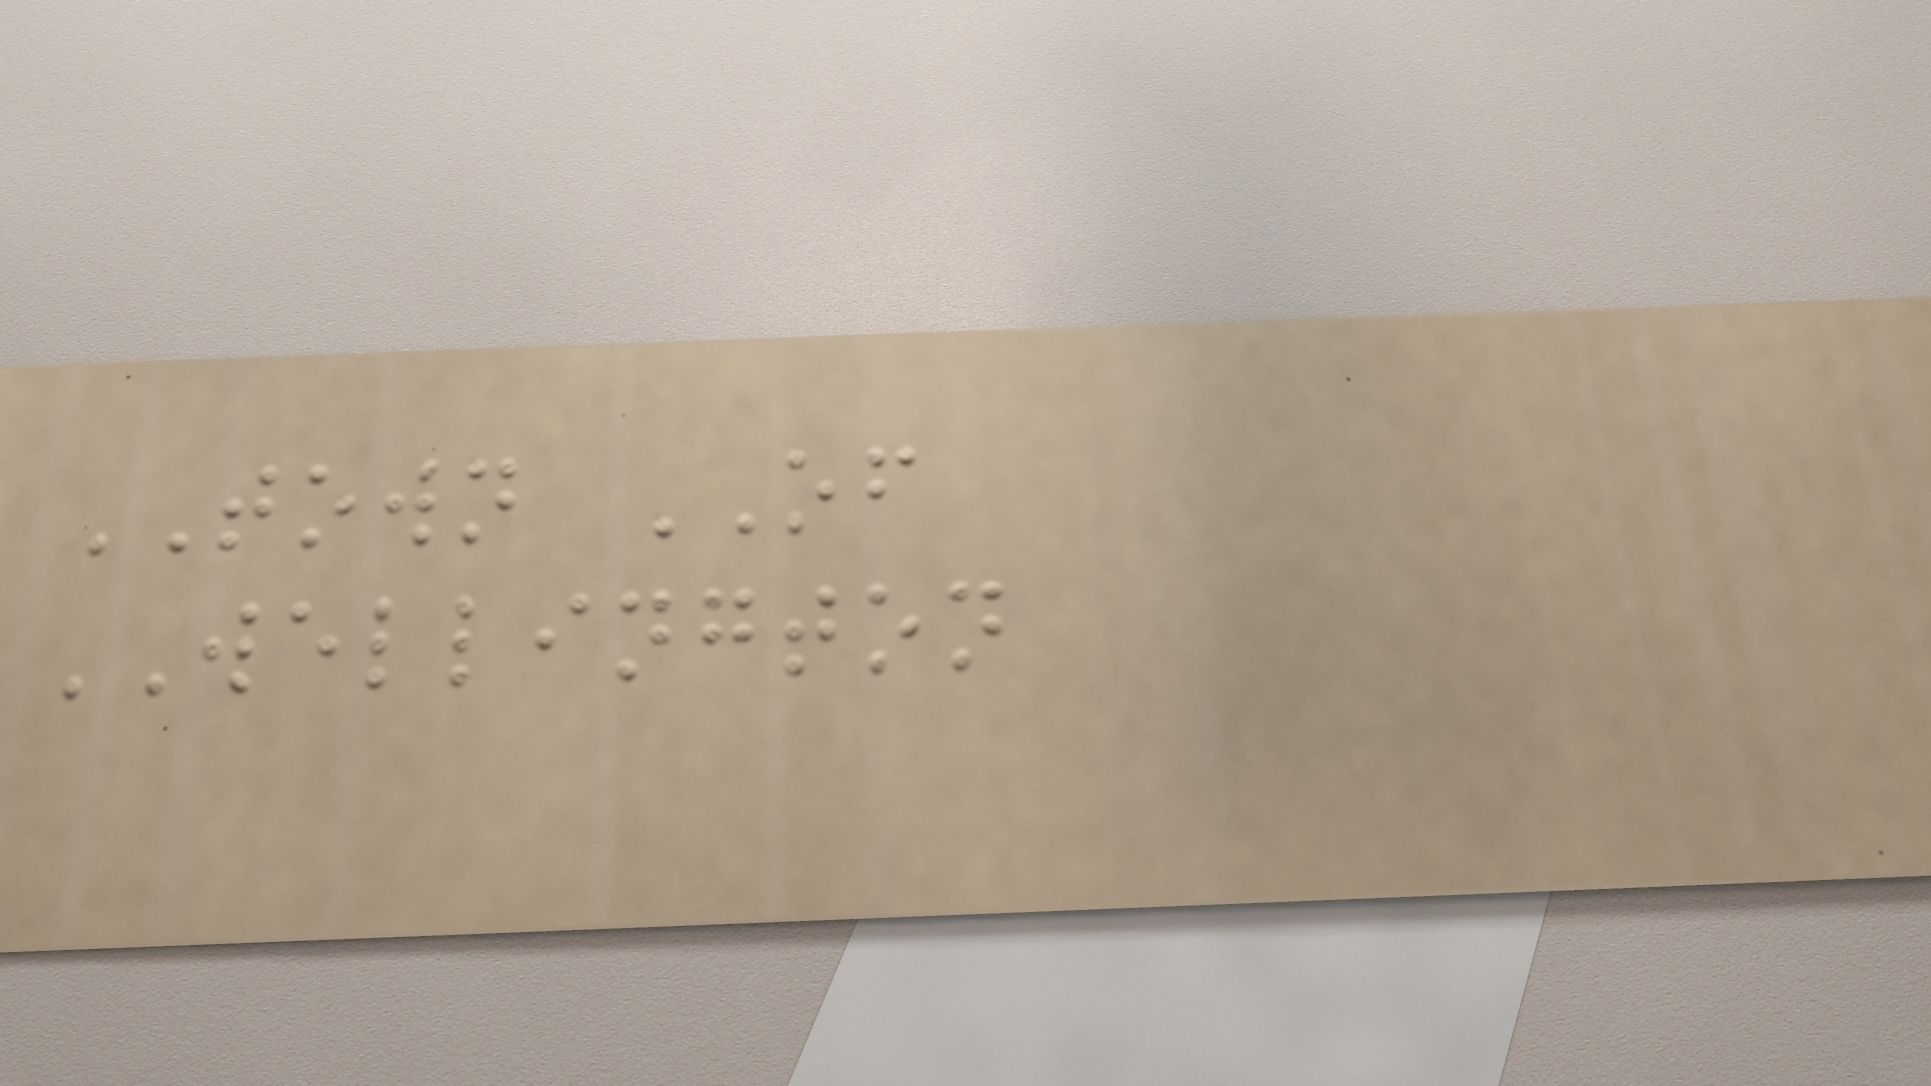TOWN OF
WELLINGTON
